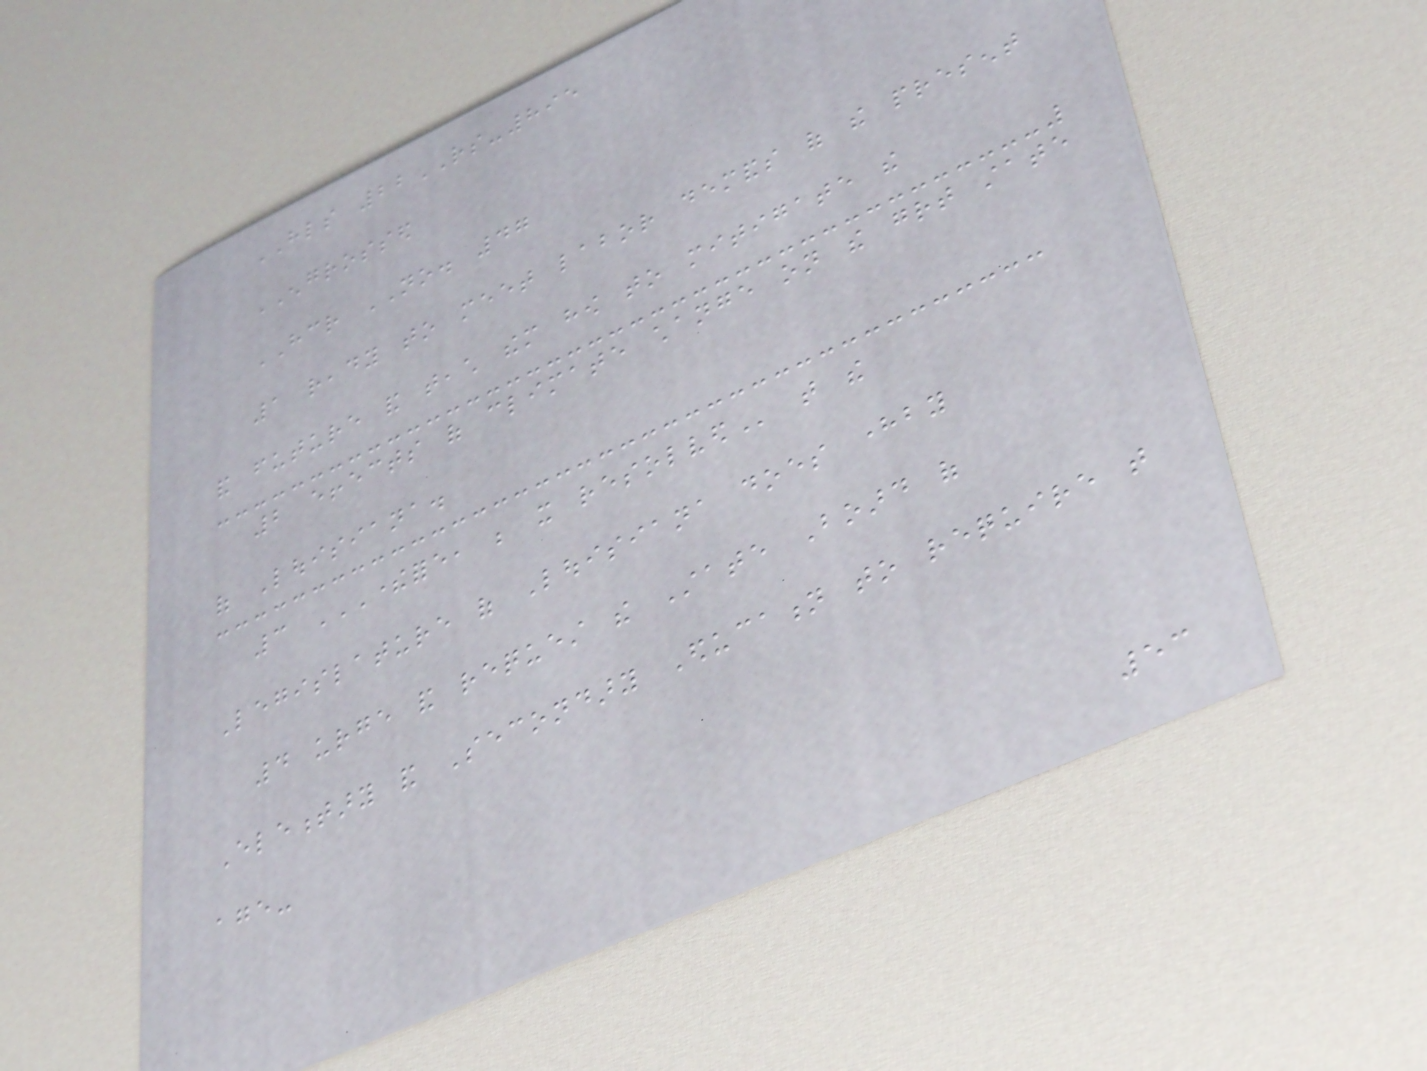HLS 22RS-895
ENGROSSED
HCR NO. 47
1 ready to meet labor demands of the present
and future and teach them how to mitigate the
2 effects of climate change on the great state
of Louisiana.
3 THEREFORE, BE IT RESOLVED that the
Legislature of Louisiana does hereby
4 urge and request the State Board of
Elementary and Secondary Education to require that
age-
53
